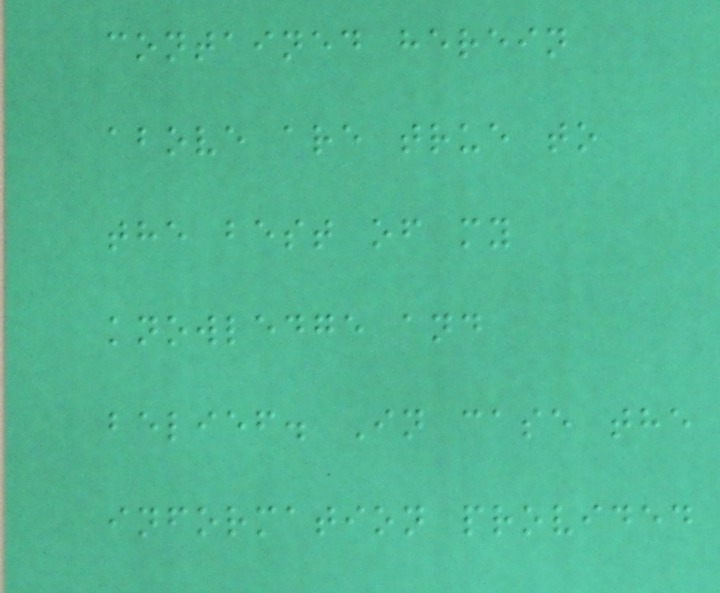contained herein
above are true to
the best of my
knowledge and
belief. In case the
information provided
